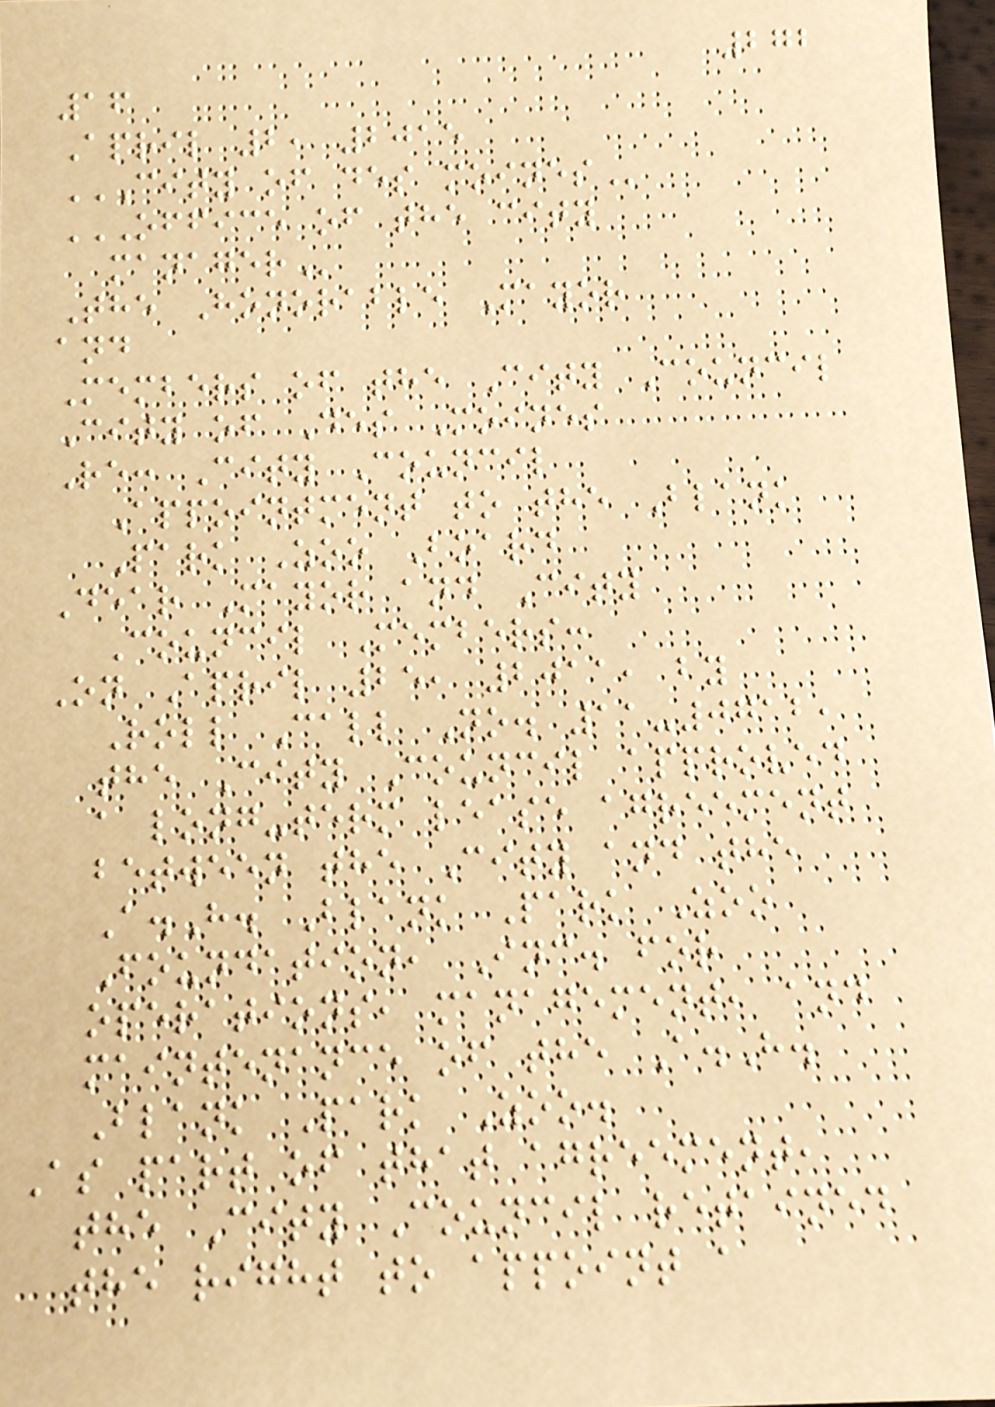272
16
April 2, 2015
CITY OF DES MOINES
OFFICE OF THE CITY
MANAGER
The Honorable Mayor
and
Members of the City Council
City of Des Moines
Re: City Council
Appointment to the Blank
Park Zoo Board
Dear Mayor and City
Council Members:
On April 25, 2011, by
Roll Call No. 11-0712,
the City Council approved
a long-term lease agreement
between the City and the
A.H. Blank Park Zoo
Foundation, Inc. for
operations, management, and
maintenance of the A.H.
Blank Park Zoo.
As part of that agreement,
the City Council retained
the right to appoint a
